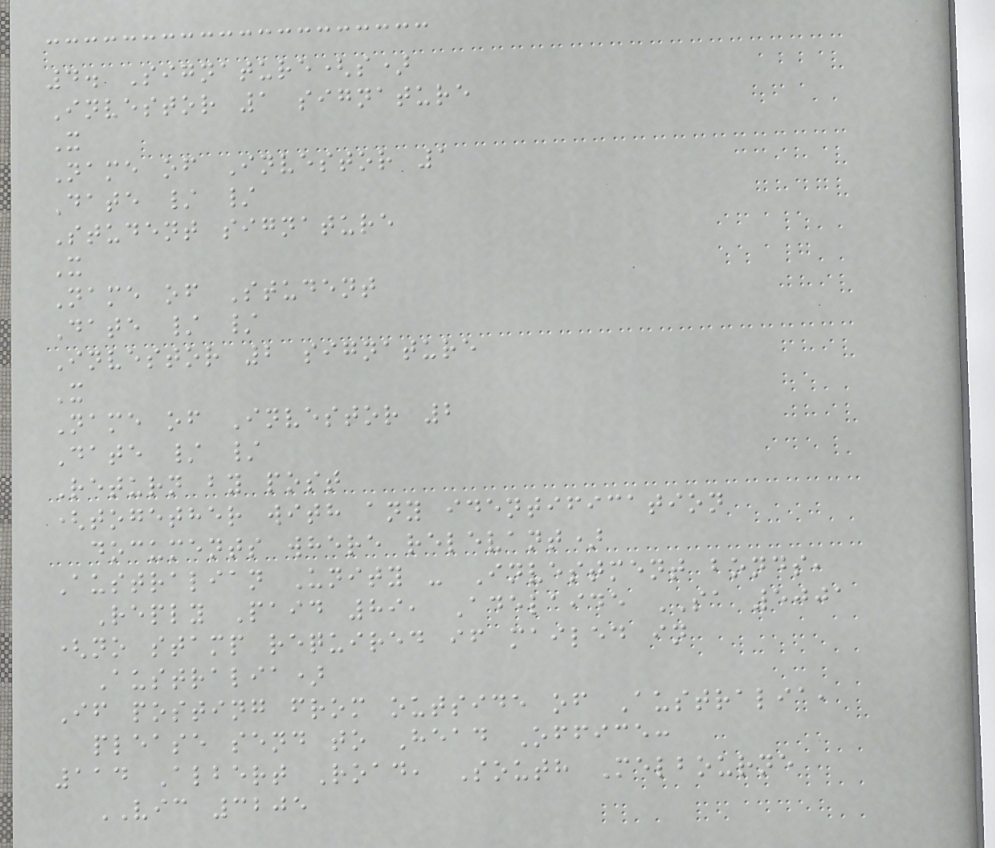4. Signature(s)
Investor 1 signature
X
Name of Investor 1
Date / /
Student signature
X
Name of Student
Date / /
Investor 2 signature
X
Name of Investor 2
Date / /
Return by post
(together with any identification
documents where relevant)
Australian Unity - Investment bonds,
Reply Paid 89, Adelaide SA 5001
(no stamp required if mailed in
Australia)
If posting from outside of Australia,
please send to Head Office:
114 Albert Road, South Melbourne
VIC 3205
